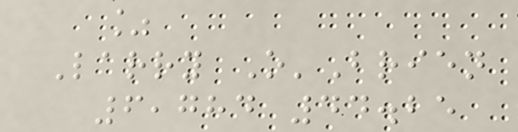%
Larry O'Brien
6,784 44.25
